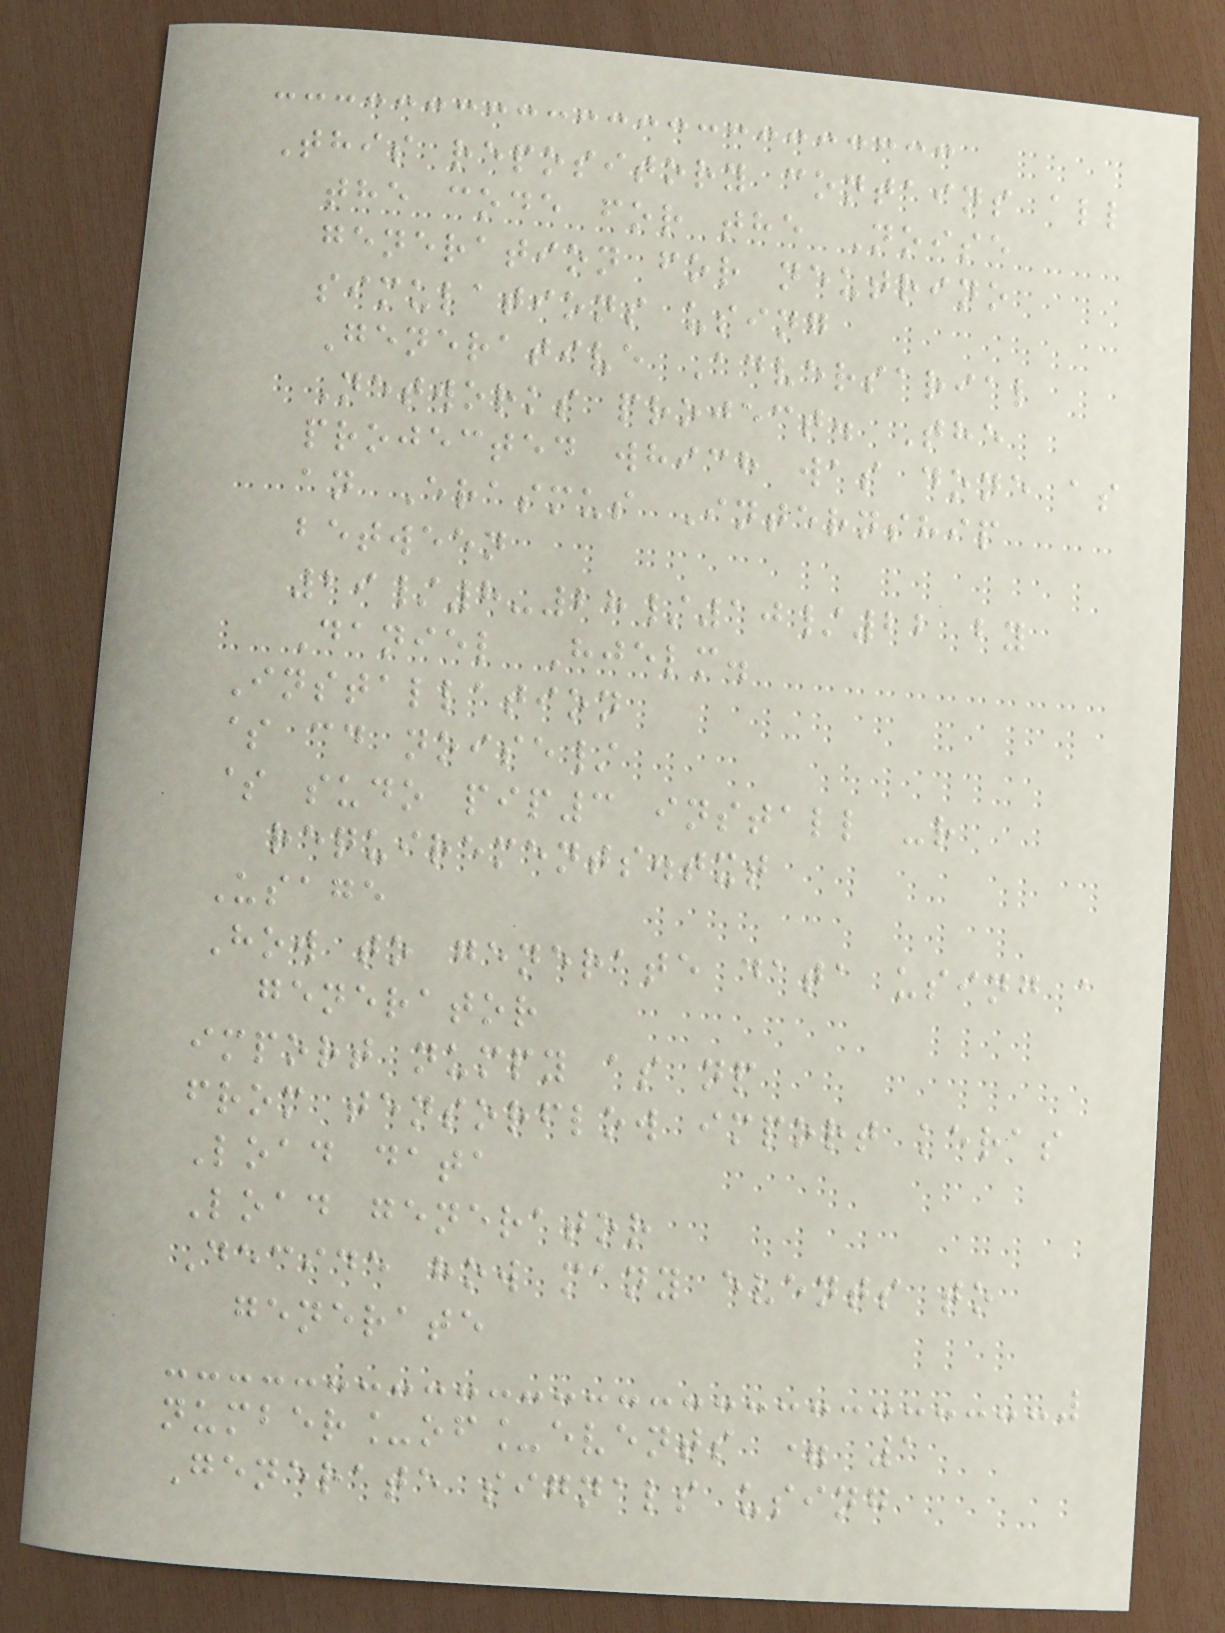This repository contains all
the code for the Noise
generation for neutrino
simulations using
Generative Adversarial
Networks project. The
projected which was done as
an Erasmus Internship
between
29/8-28/10/22 by
Daniel Hjelm.
Installation
$ cd noise/
$ sudo pip3 install -r
requirements.txt
Usage
How to generate data using a
generator
import numpy as np
from tensorflow import keras
Load data
Load generator
Decide how many events to
generate
number_of_events = 1
Generate signals using
